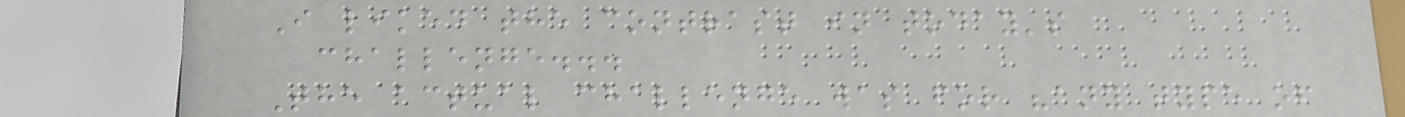I liked the contrast in today's
challenge...
The actual challenge was for "any type of
